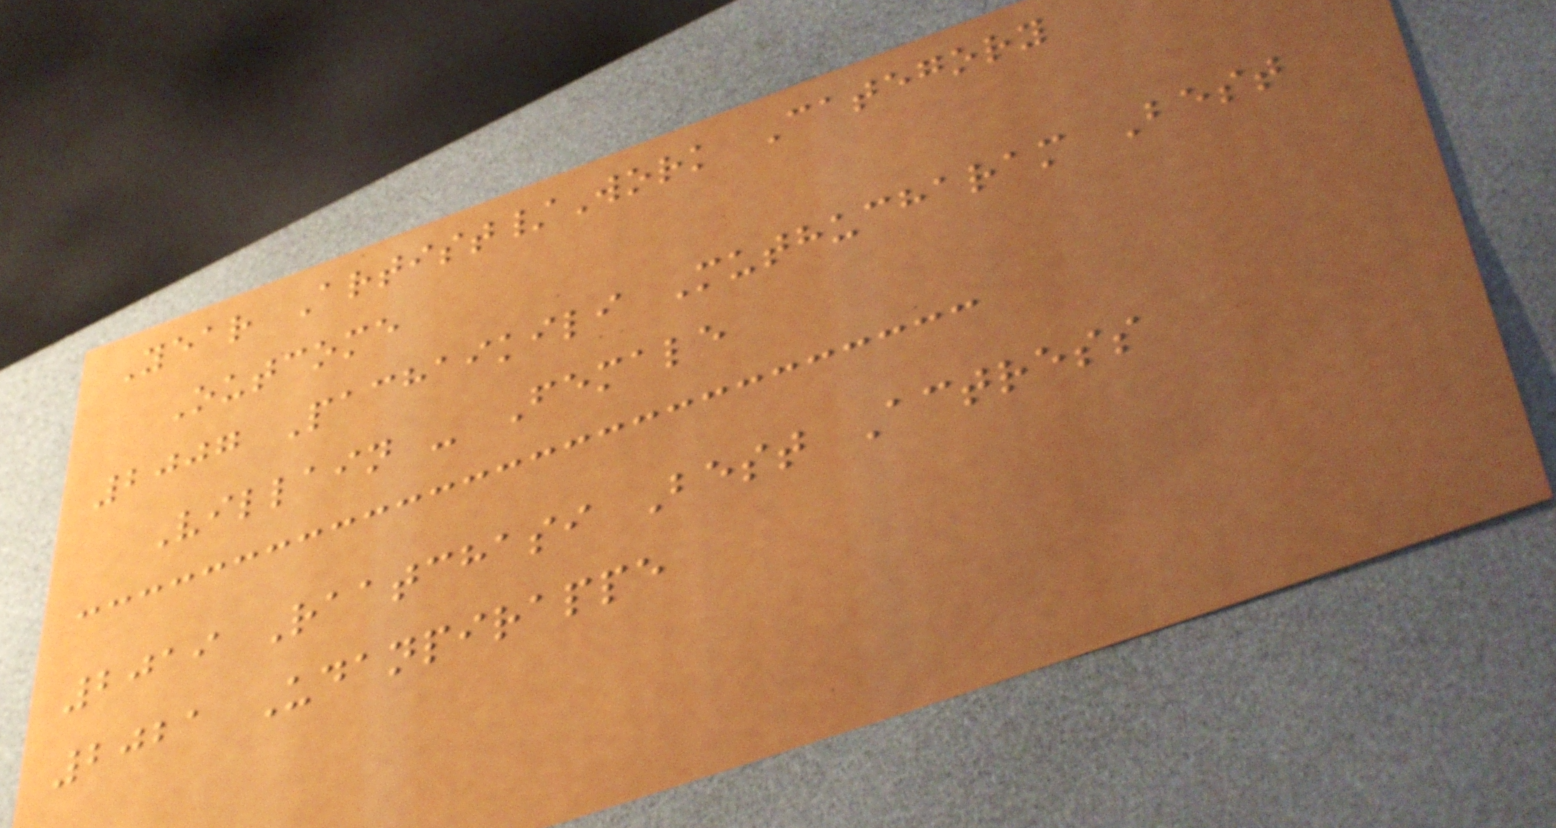Year Artist/Work Category
Outcome
2007 Pachaikili Muthucharam Best
Villain - Female
2019 Raatchasi Best Actress
2021 Udanpirappe
